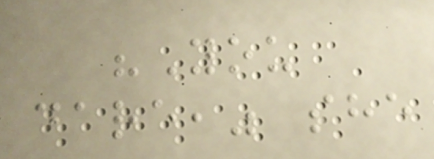"You
dare," she
